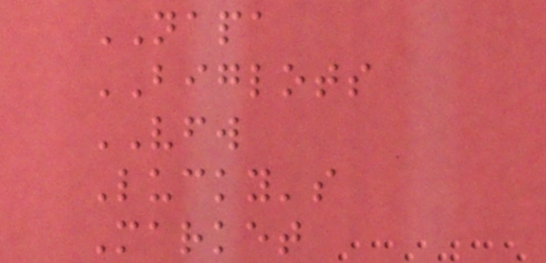NAPA
BIGLOTS
VFW
Lucky's
Market
